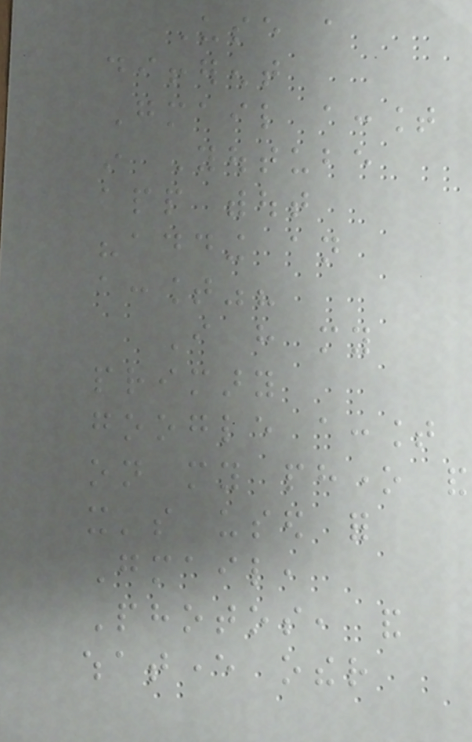Use a
different
Gmail account
in Youtube
app without
"adding an
account"?
I have my
primary
google account
on my phone and
it's used for
Gmail,
Photos, and
whatever other
